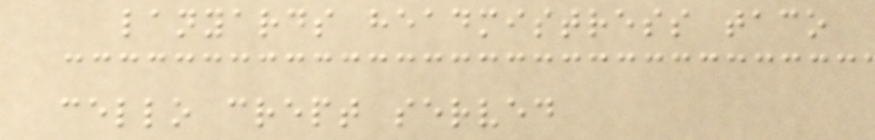lanyards headmistress taco
cello crept served
